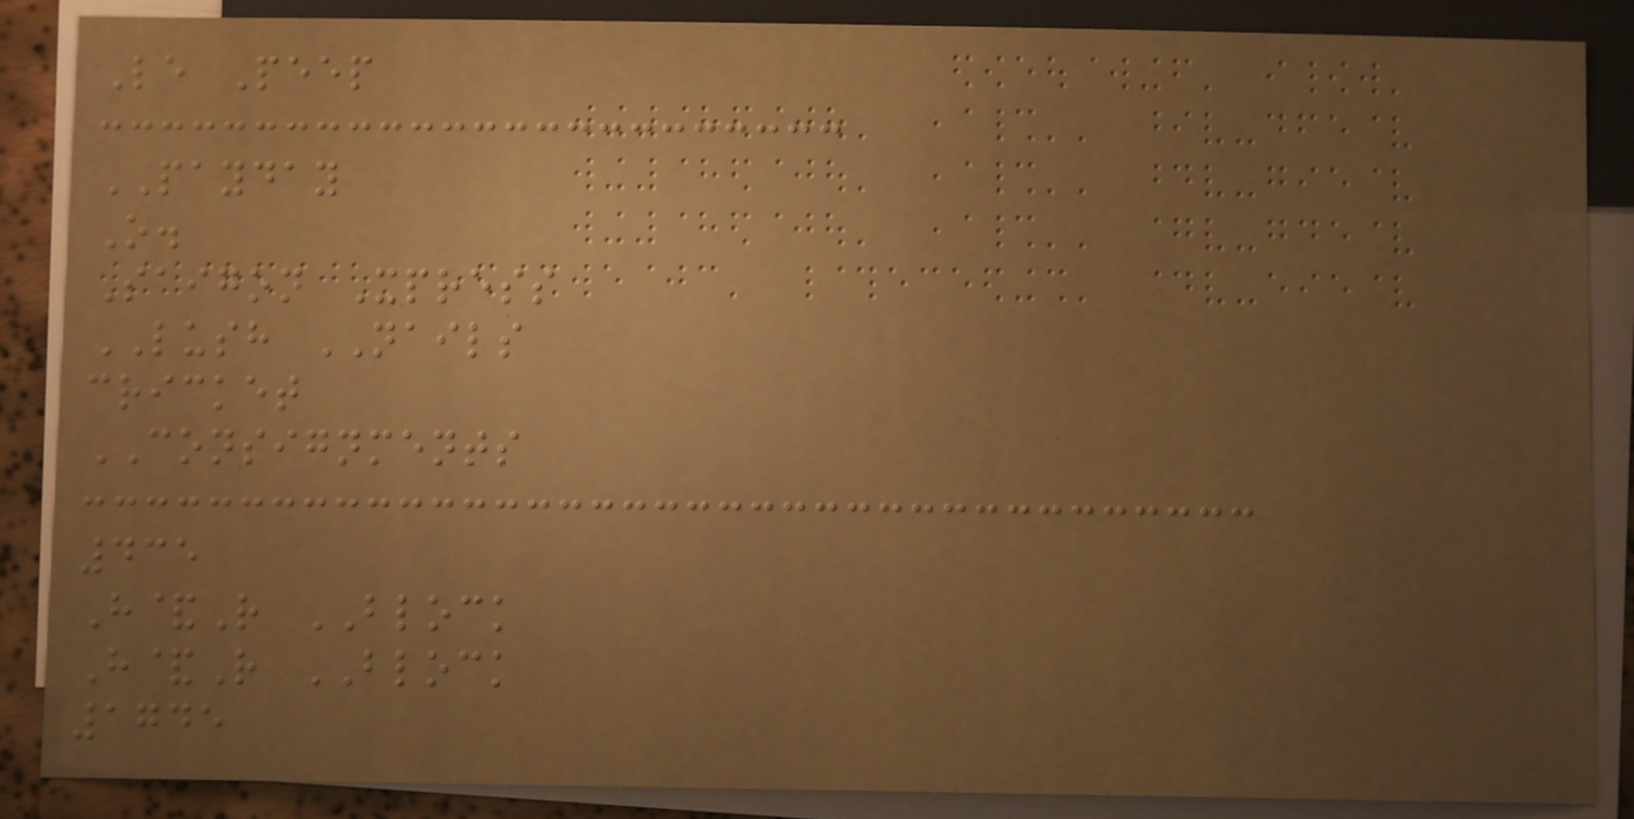Le Peep
PAYDAY
O.
Saigon Xpress
LUSH NAILS
cricket
CONSIGNMENTS
435
H&R BLOCK
H&R BLOCK
1745
